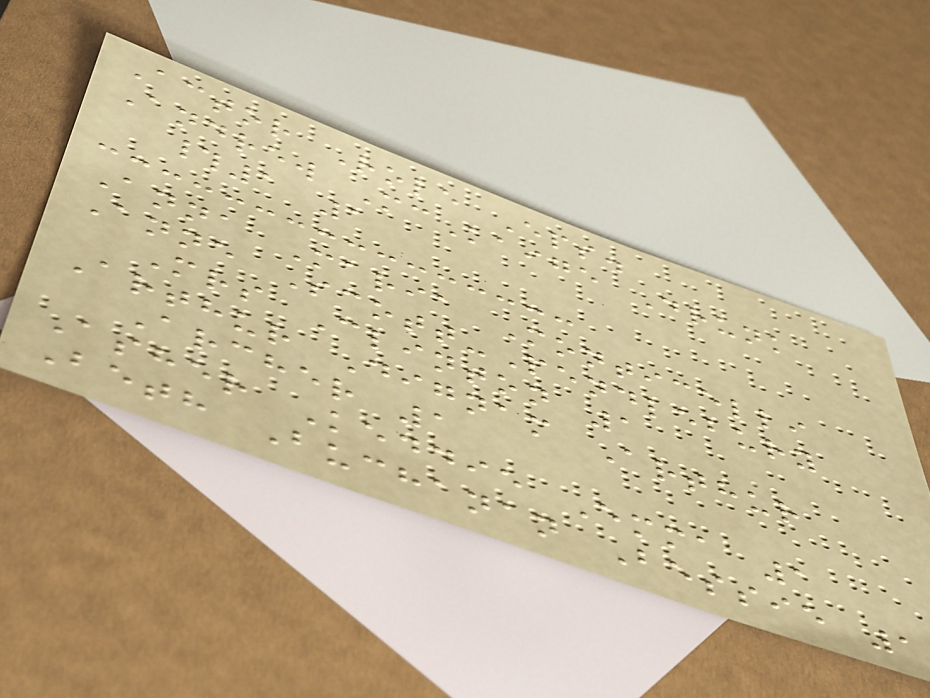Actor Role Eps.
Andrew McKaige Drunk
#1 1
Anna Maria Monticelli
Anne Scott-Pendlebury
Mrs Clinton 1
Arthur Dignam Arthur
Archer 1
Asher Keddie Emma 1
Beth Buchanan Bessie 1
